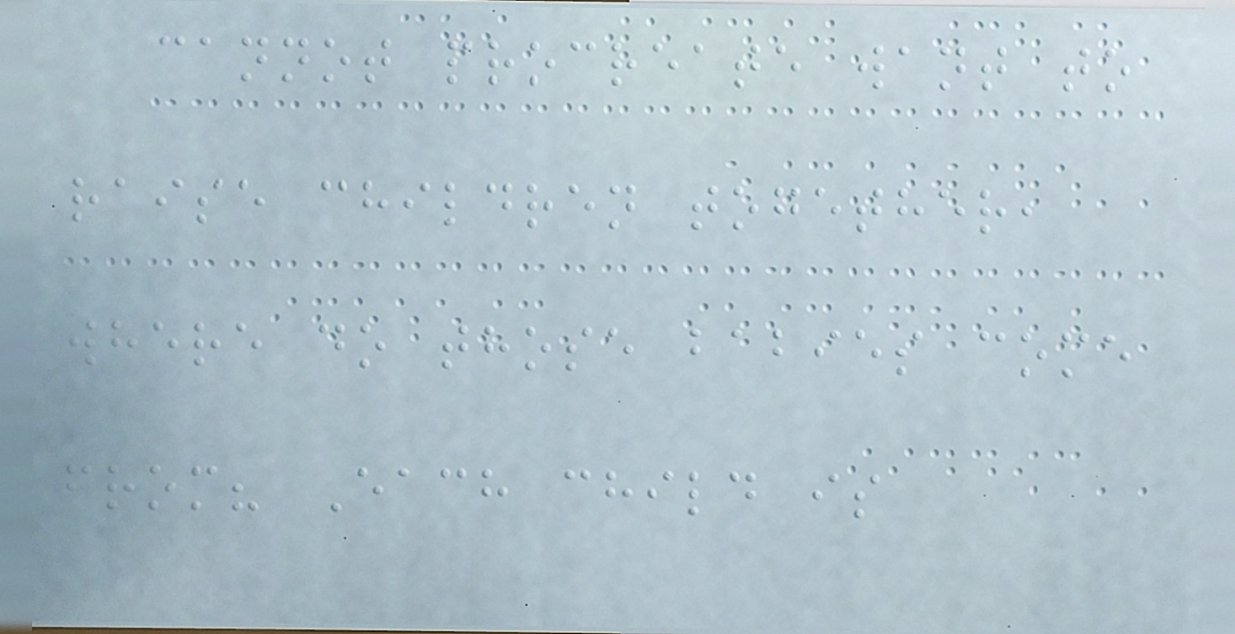cannot procreate want to
raise children together,
where do those babies come
from? Each child is
